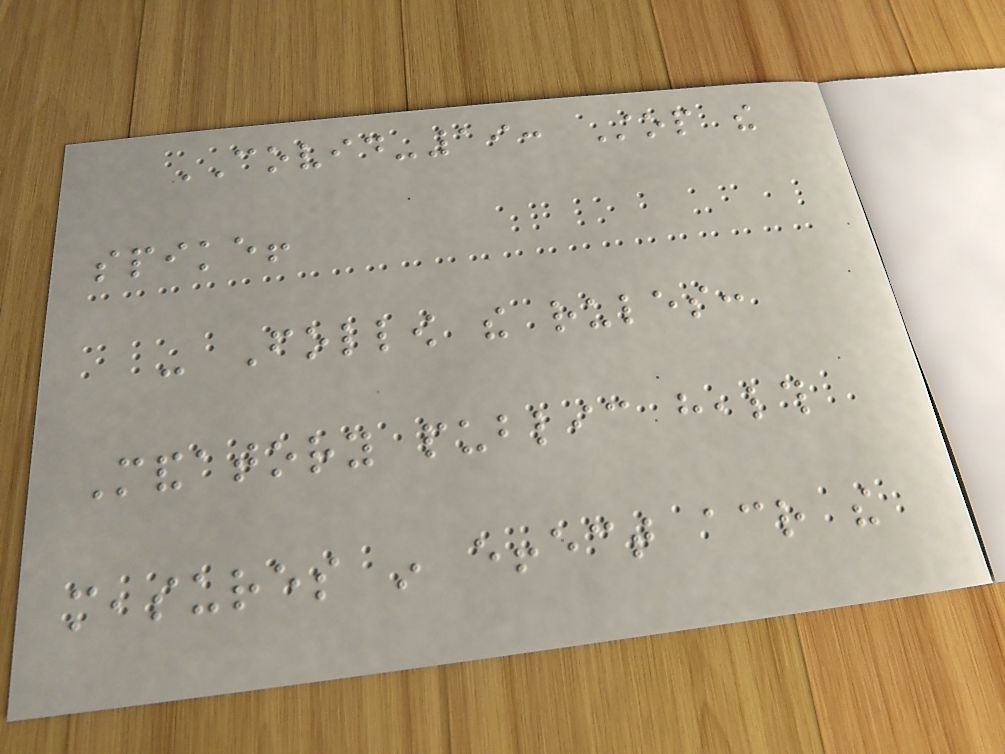COVID-19: Stop the
spike!
- Follow the rules:
Mandatory public health
measures in effect across the
